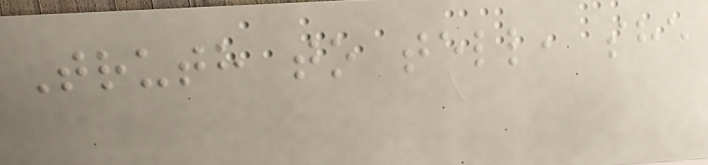Truth to tell, she
